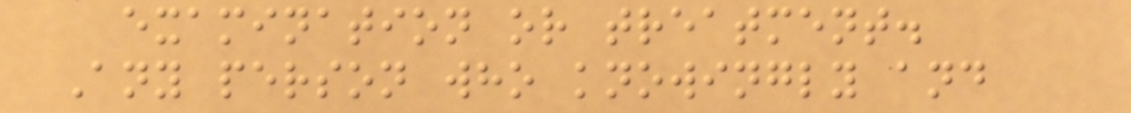examination or treatment.
Any person who knowingly and
